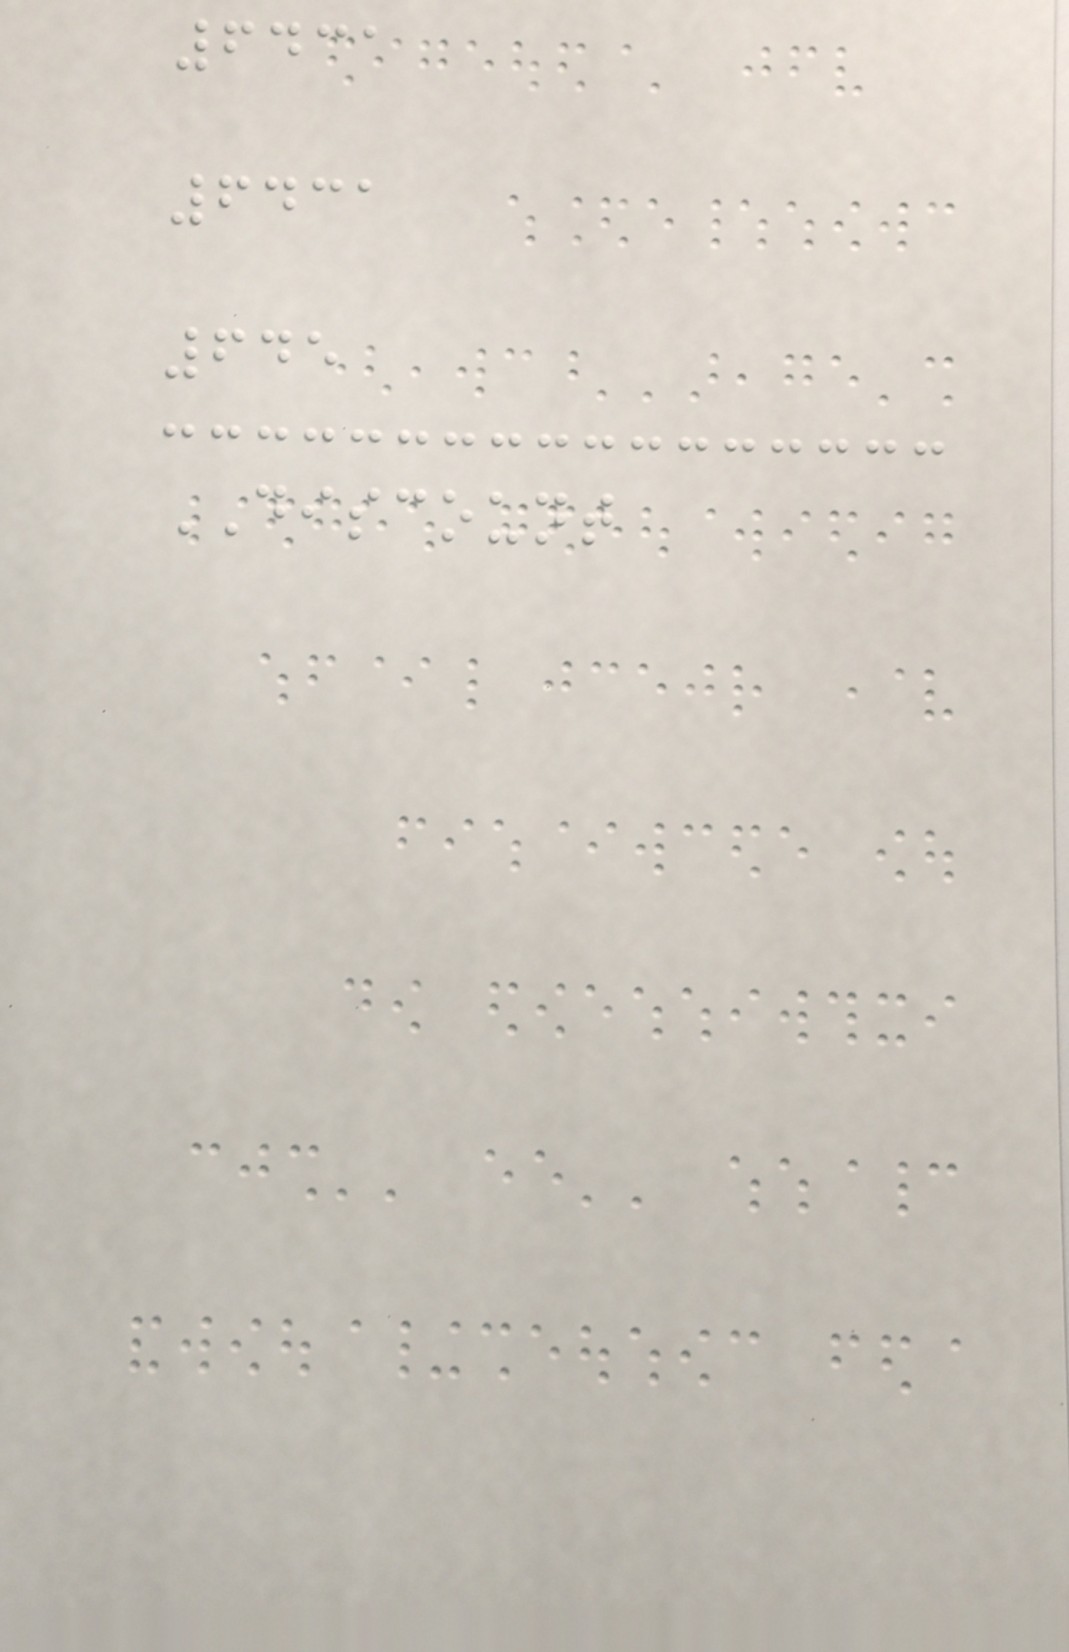6431
6431
645
DISCOUNT
